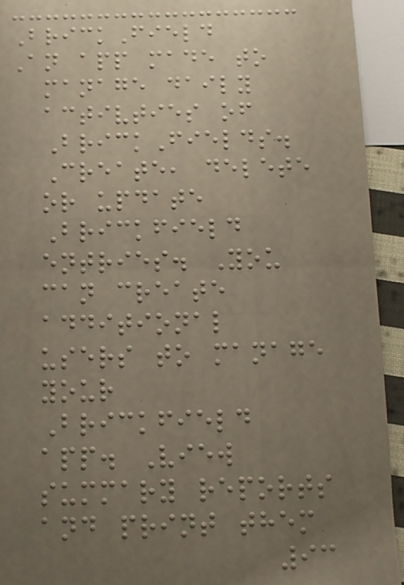BrickField
An app made to
manage daily
activties of
BrickFields.
Create, delete
or update
Brickfield
entries. You
can create
additional
users to manage
your
Brickfield
app. View
summary reports
and print them
93
